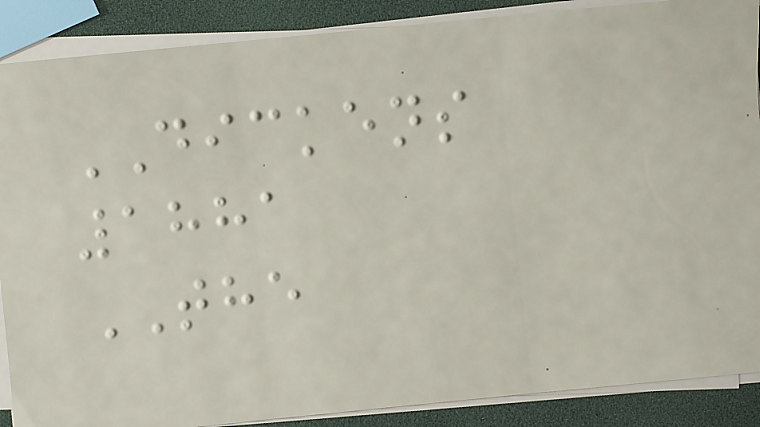DICKENS
1881
THE
